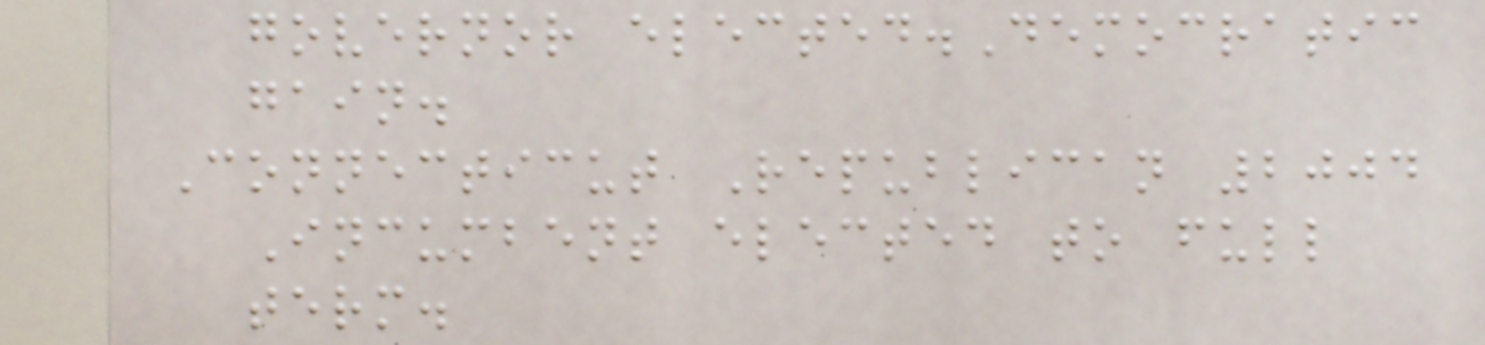governor elected.Democratic
gain.
Connecticut Republican 2004
Incumbent elected to full
term.
